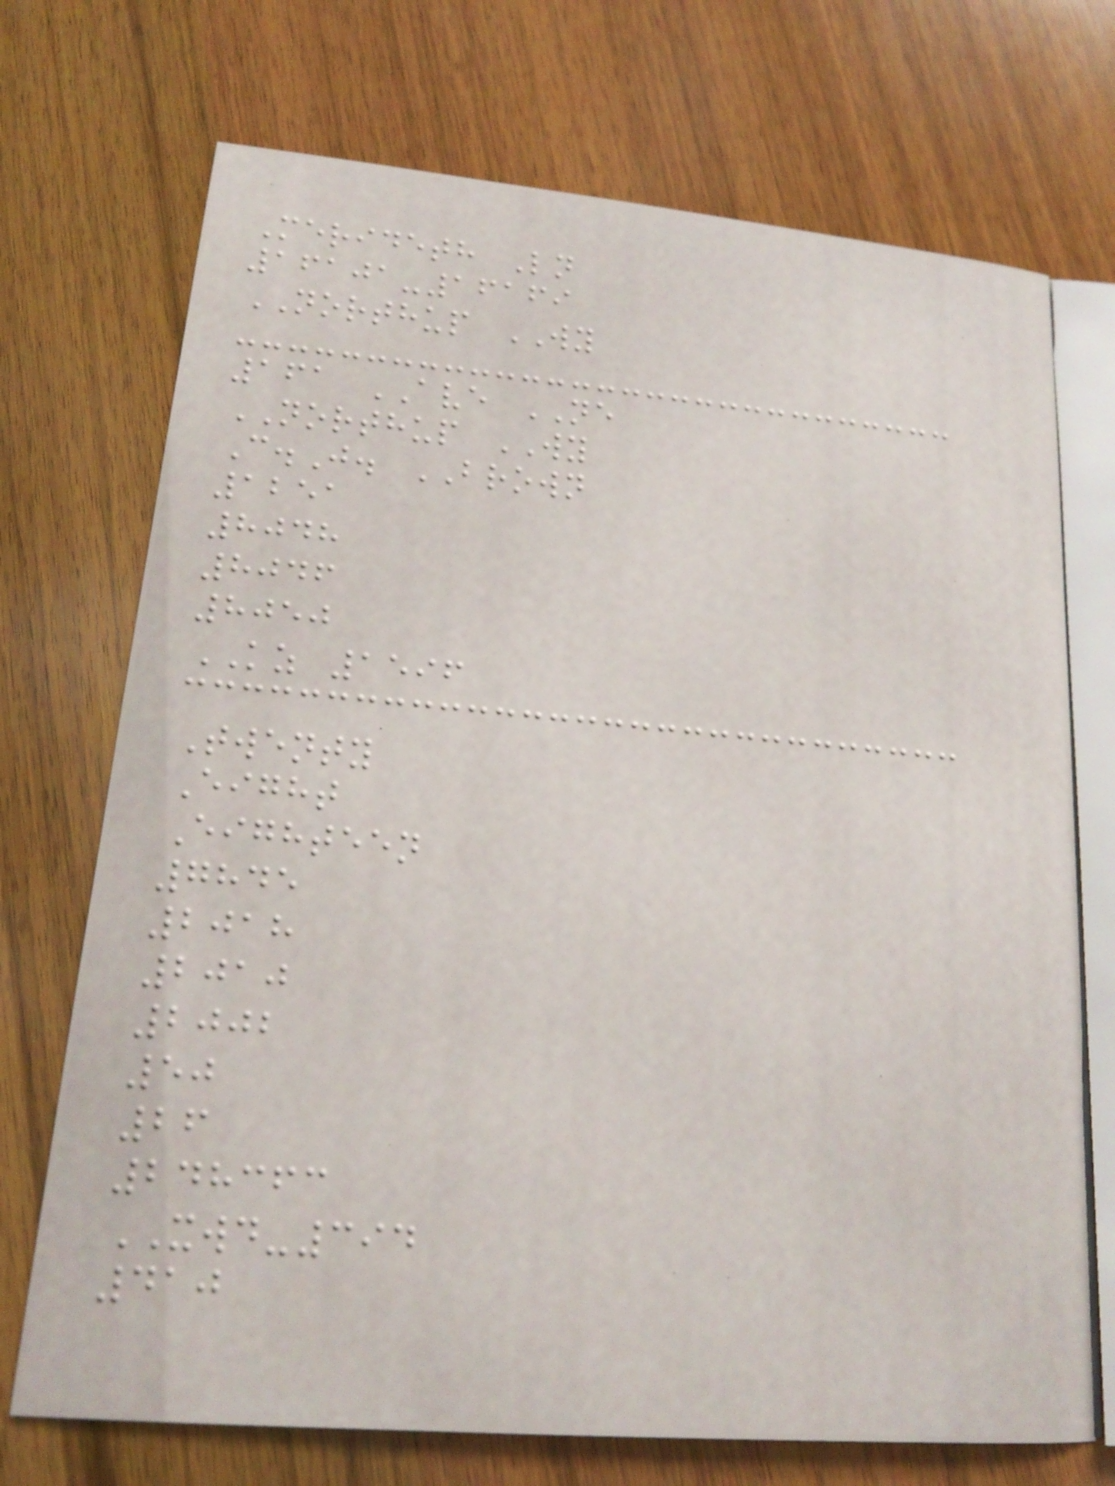Merideth Ln
16101-16169
NORTHUP WY
161 AVE NE
NORTHUP WY
C.J. BROWN
1251
8048
8046
8050
KZ 1596
Twenty
Eight
Eighteen
7845
2018
2010
2002
50
26
248363
XWD-394
410
